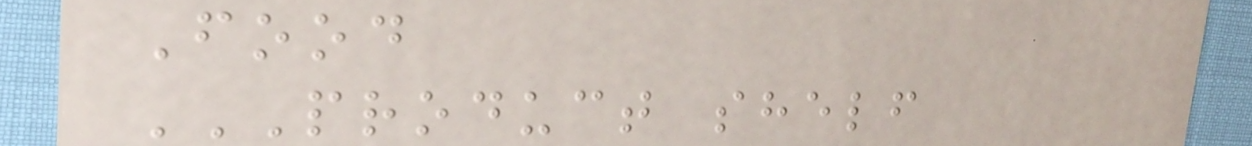Food
PRODUCT SHELF
